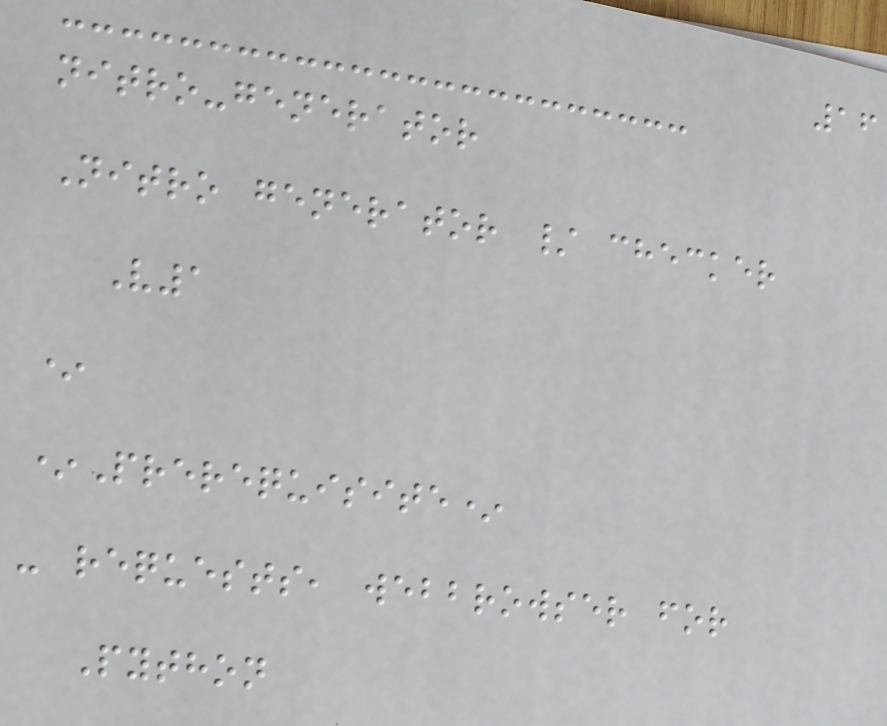16
nitro-generator
Nitro generator / checker
V1
*
*Prerequisite*
- requests, webbrowser for
Python
